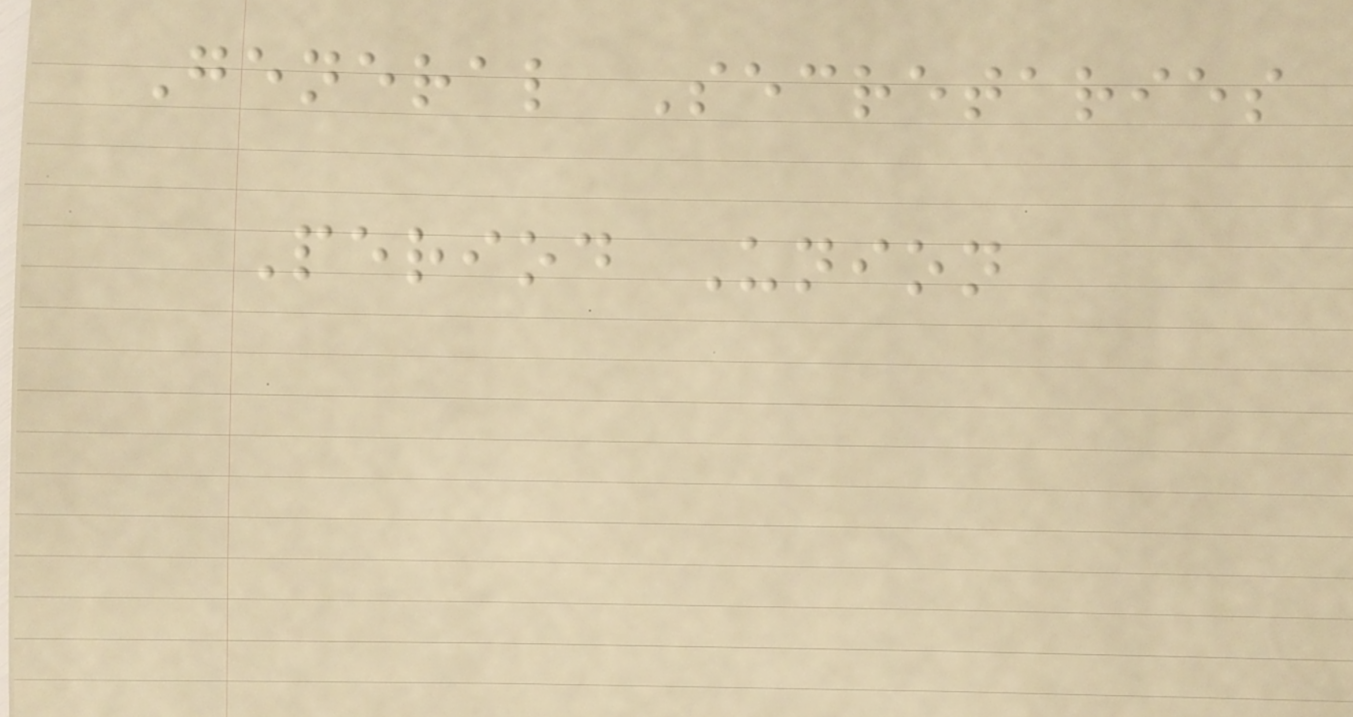General Secretaries
Period Union
